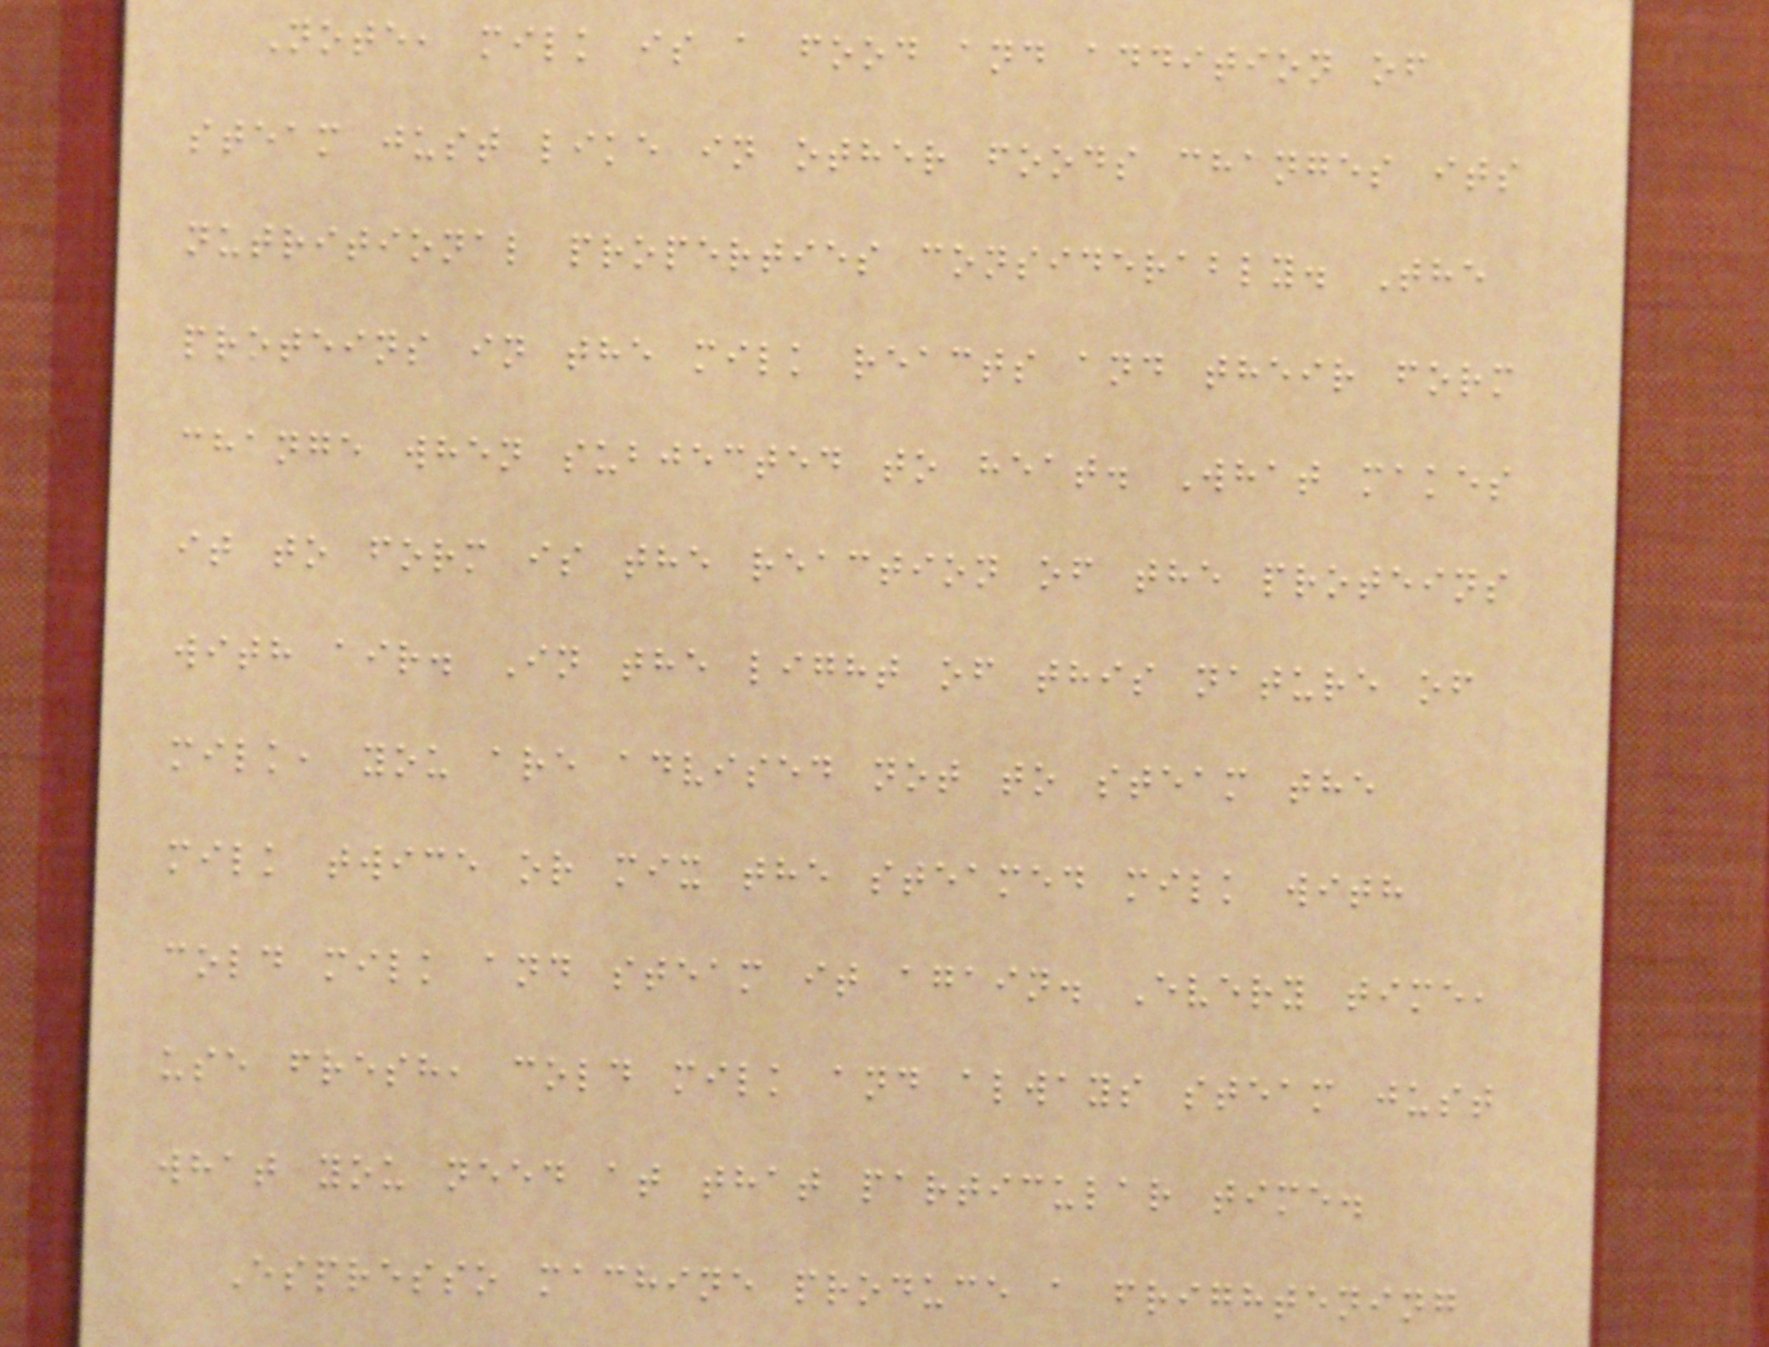Note, milk is a food and addition of
steam just like in other foods changes its
nutritional properties considerably. The
proteins in the milk reacts and their form
change when subjected to heat. What makes
it to form is the reaction of the proteins
with air. In the light of this nature of
milk, you are advised not to steam the
milk twice or mix the steamed milk with
cold milk and steam it again. Every time,
use fresh, cold milk and always steam just
what you need at that particular time.
Espresso machine produce a frightening
